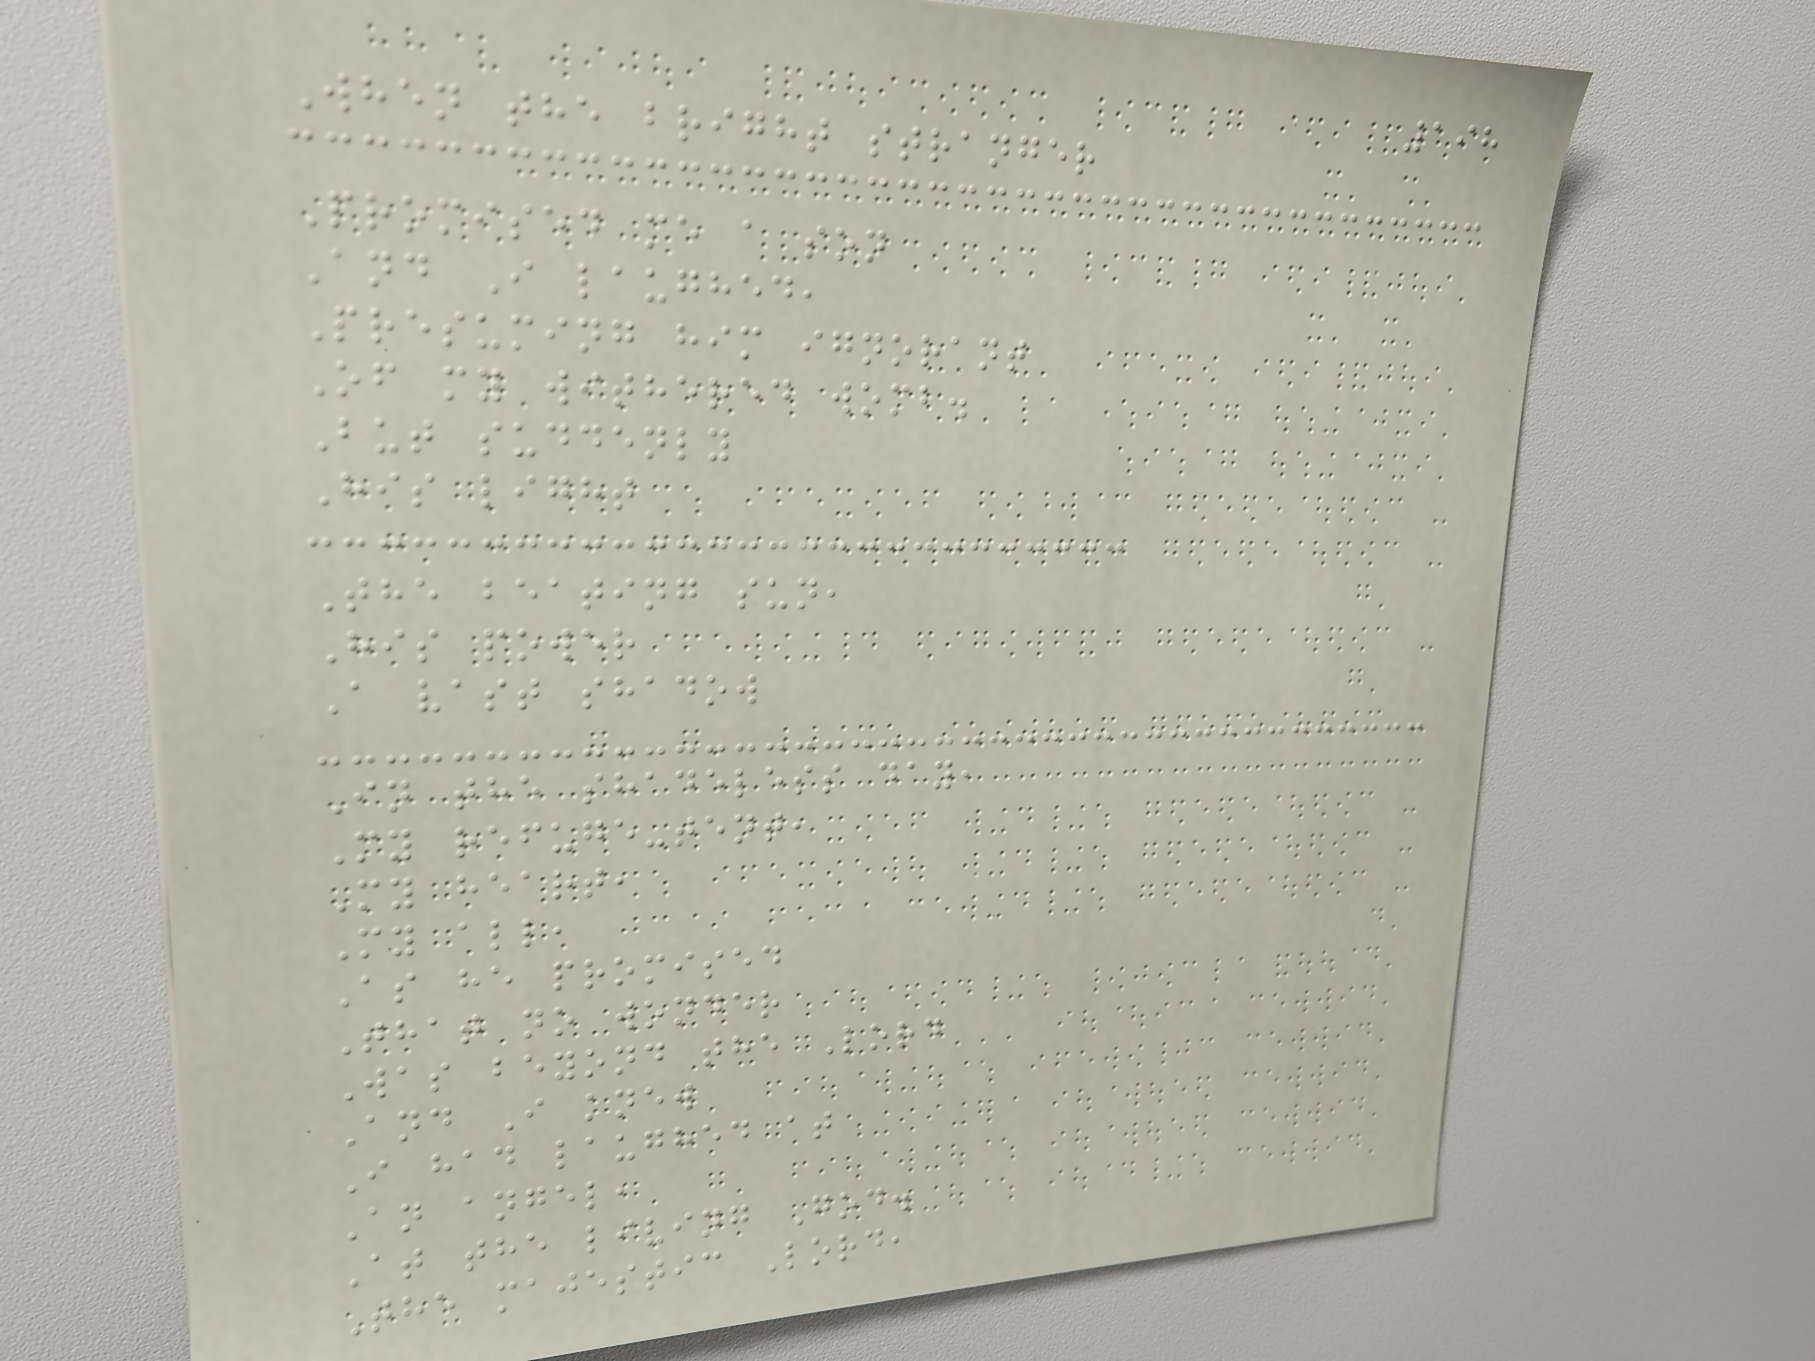198
When the bright stranger
Promised me a son
And I laughed,
Presuming him ignorant
Of my withered womb.
But suddenly
His light
The beating sun,
His power
A vast shadow
In the shadeless day,
My refuge-tent,
My heart,
My all,
As he promised
That no wonder
Was beyond the Lord
And I knew
I had laughed at
An angel,
At the living God.
The majestic Lord,
